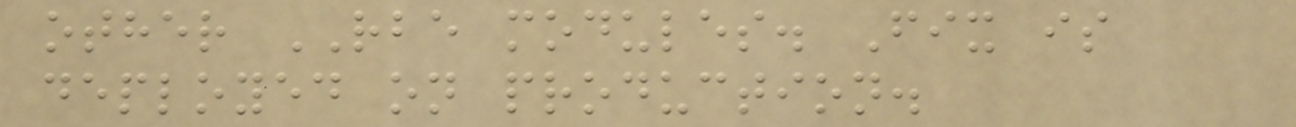other RBE modules. Fix is
deployed on production.
